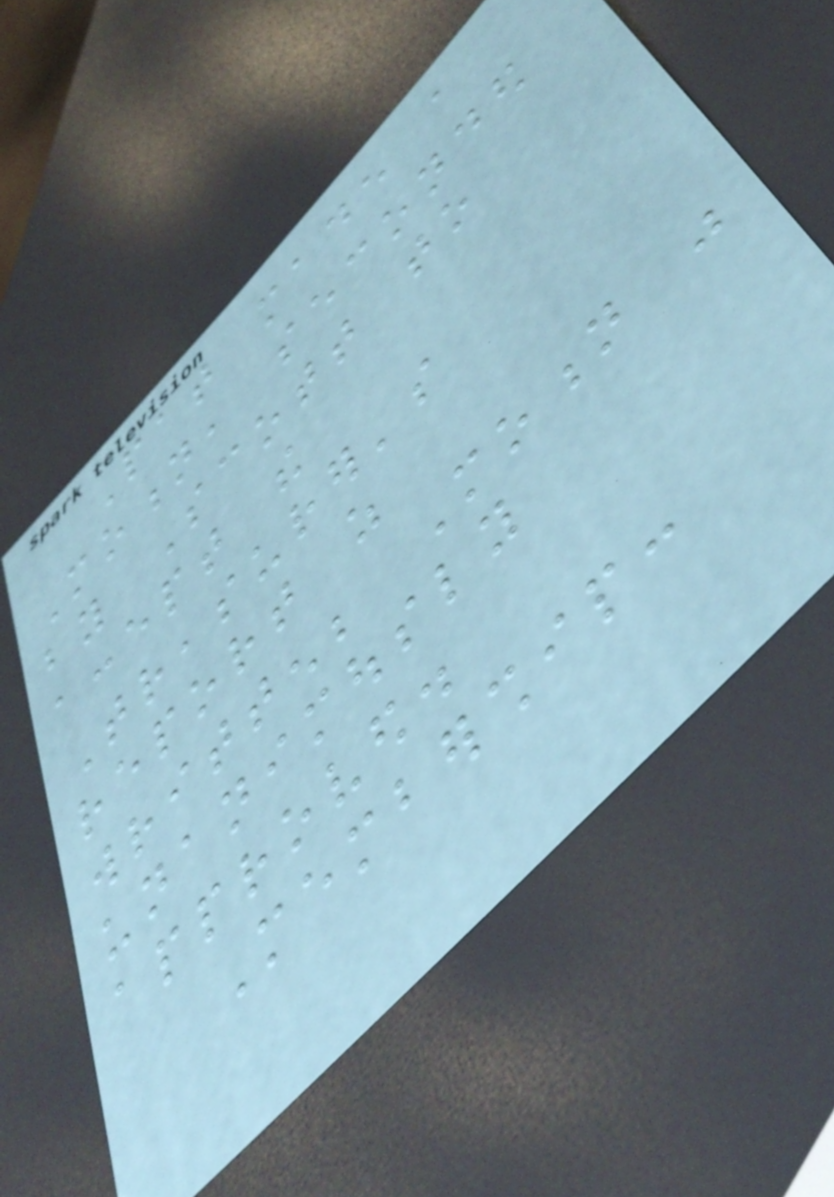Pat made a
Motion, seconded
by Scott to
accept the
Treasurer's
report as
written; Motion was
unanimously
approved.
Membership:
